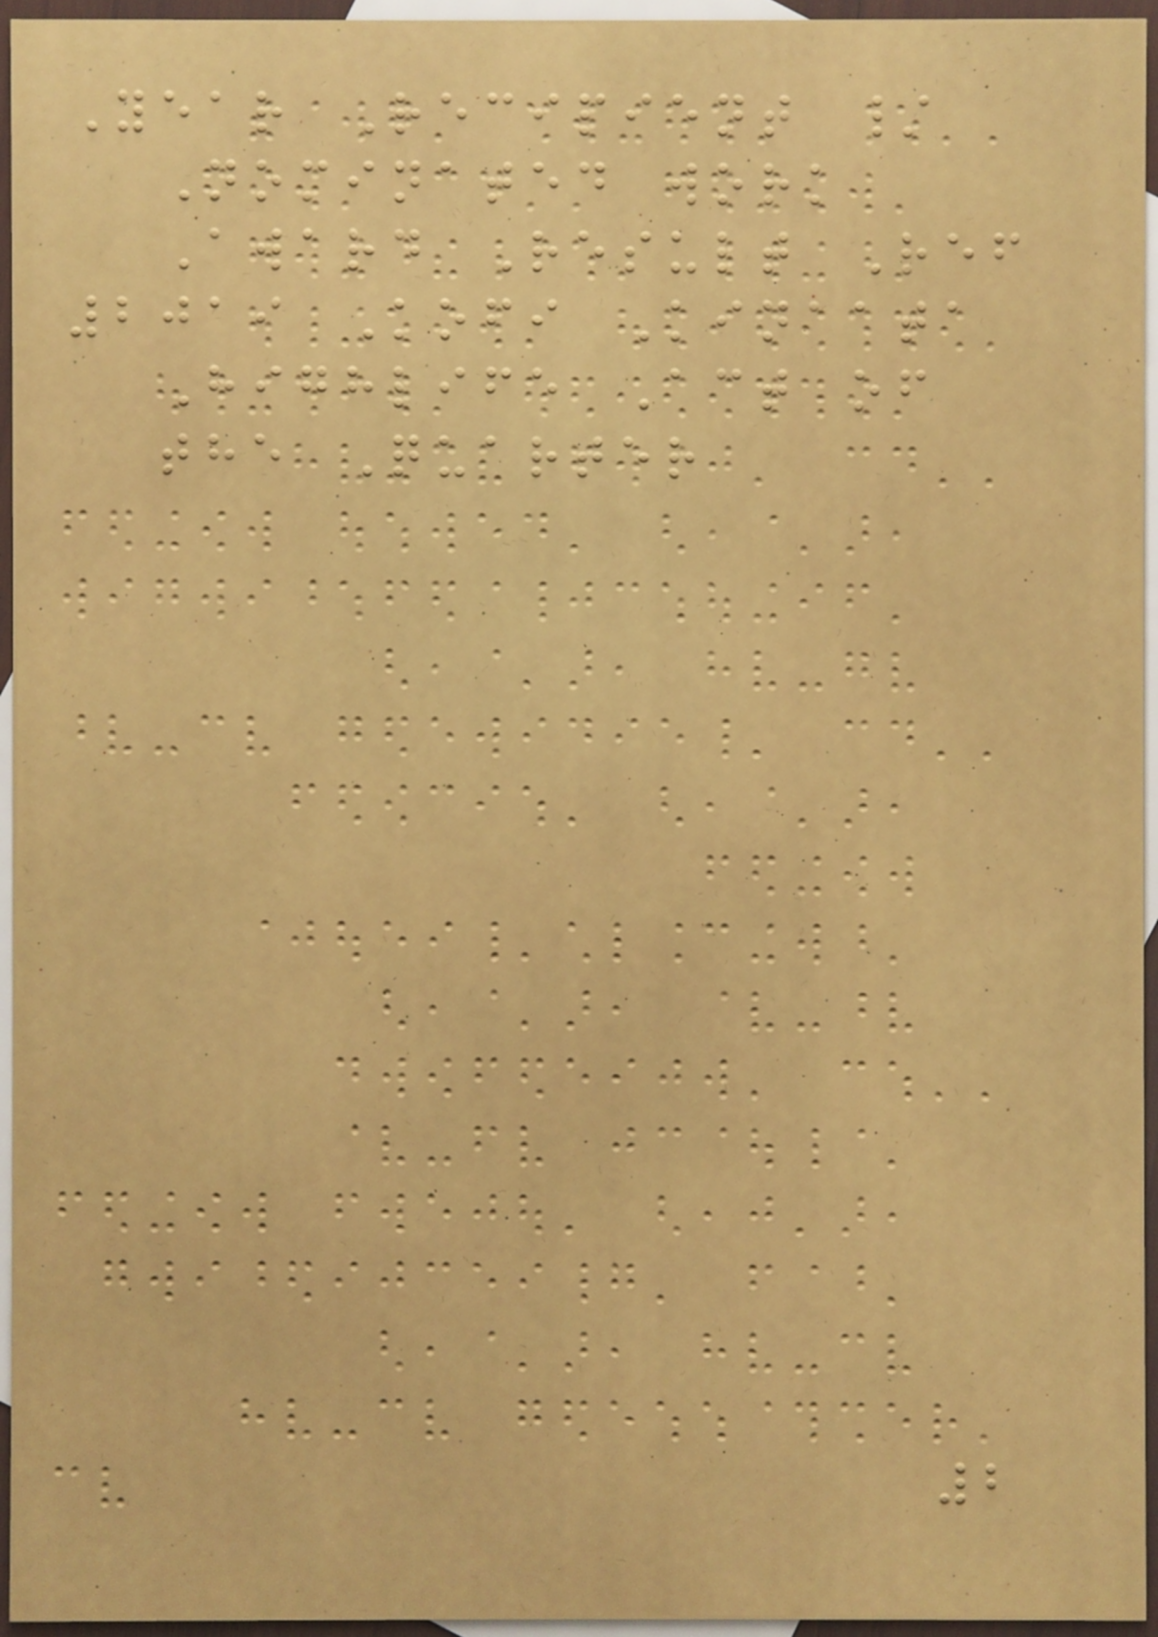Year Recipient /
Nominated work
Award Result Ref
2019 Kofi Kinaata
Highlife Act of
the Quarter
2
